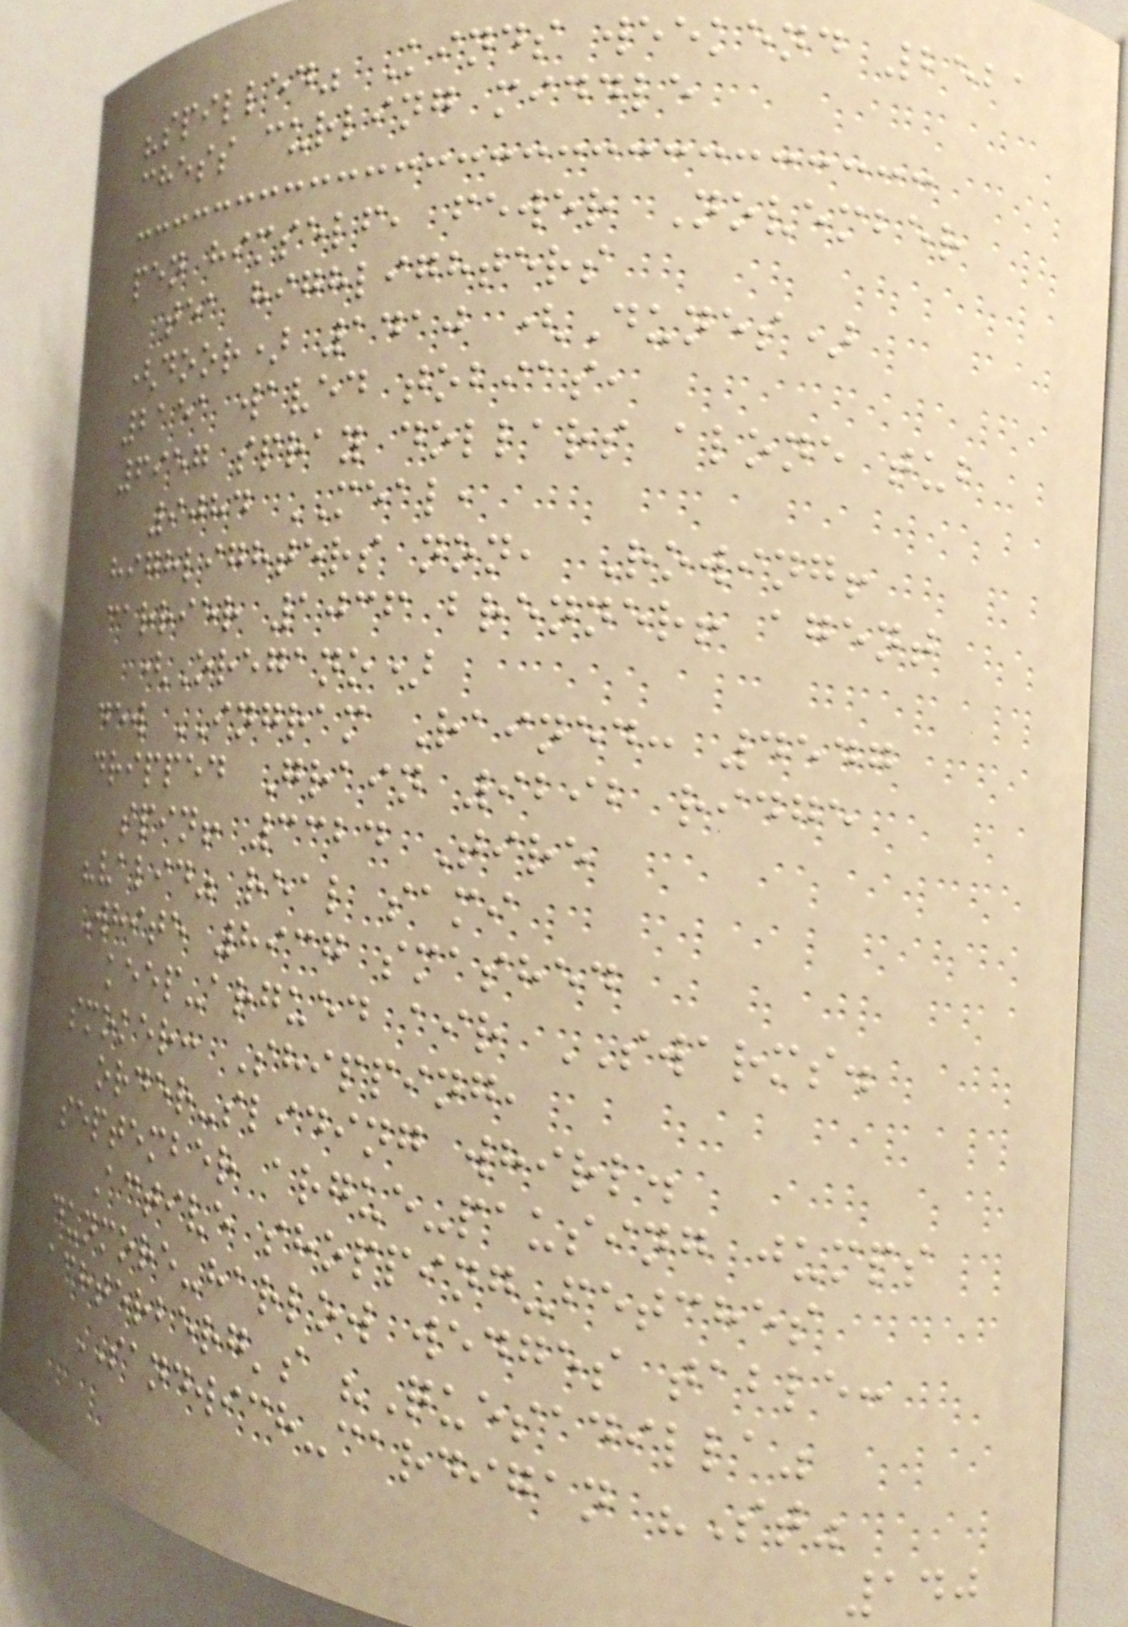"spilled" Kinds weekend 2521
chess curling middle
pen himself, fewer November
tea highlighters
(door) 1410 (Dunes)
2151 waved tobias,
6957 spray dollars alone tub
9084 MEAL,
highlighters non, Rowing!
carrier 1036 brenner! agent
(Oregano)
dew INGRAM Rained: 4547
dripped Grain 9292 ridge
spin! 3324 Tire
"valid" real sami
White 8937 smashed
keep-argued air SWARMS.
smoker: Shipping,
order-sliding whirl.
september argue-pausing jumps
Active shopping-fetches
dunmore-harlow wedges table:
achterberg's "Quesadilla"
SANDWICH-cardigan "St"
140
